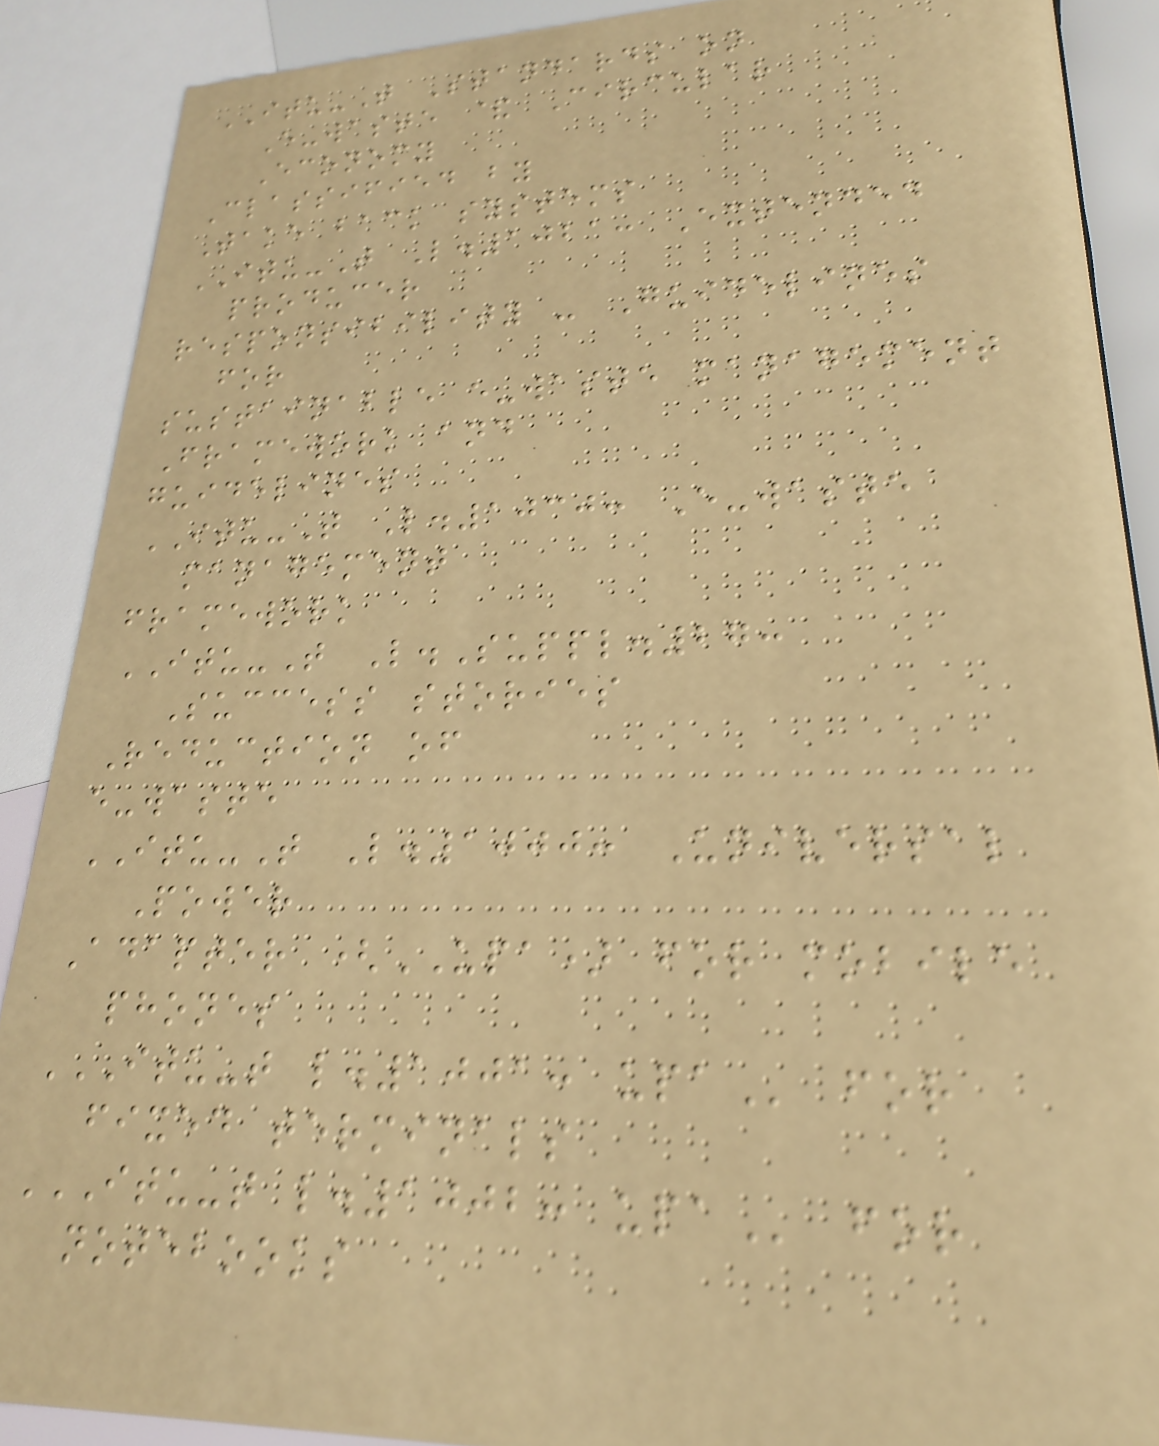ITU-T Standards on
E-waste & Circular
Economy
Classified by
Take back systems
ITU-T L.1021: Extended
producer
responsibility - Guidelines
for
sustainable e-waste management
Framework and
guidelines
ITU-T L.1030: E-waste
management
framework
ITU-T L.Suppl.27:
Success stories
Reduction of
e-waste
ITU-T L.1000: Universal
Power
Adapter (UPA) for mobile
phones
ITU-T L.1001: UPA for
fixed terminals
ITU-T L.1002: UPA for
notebooks
